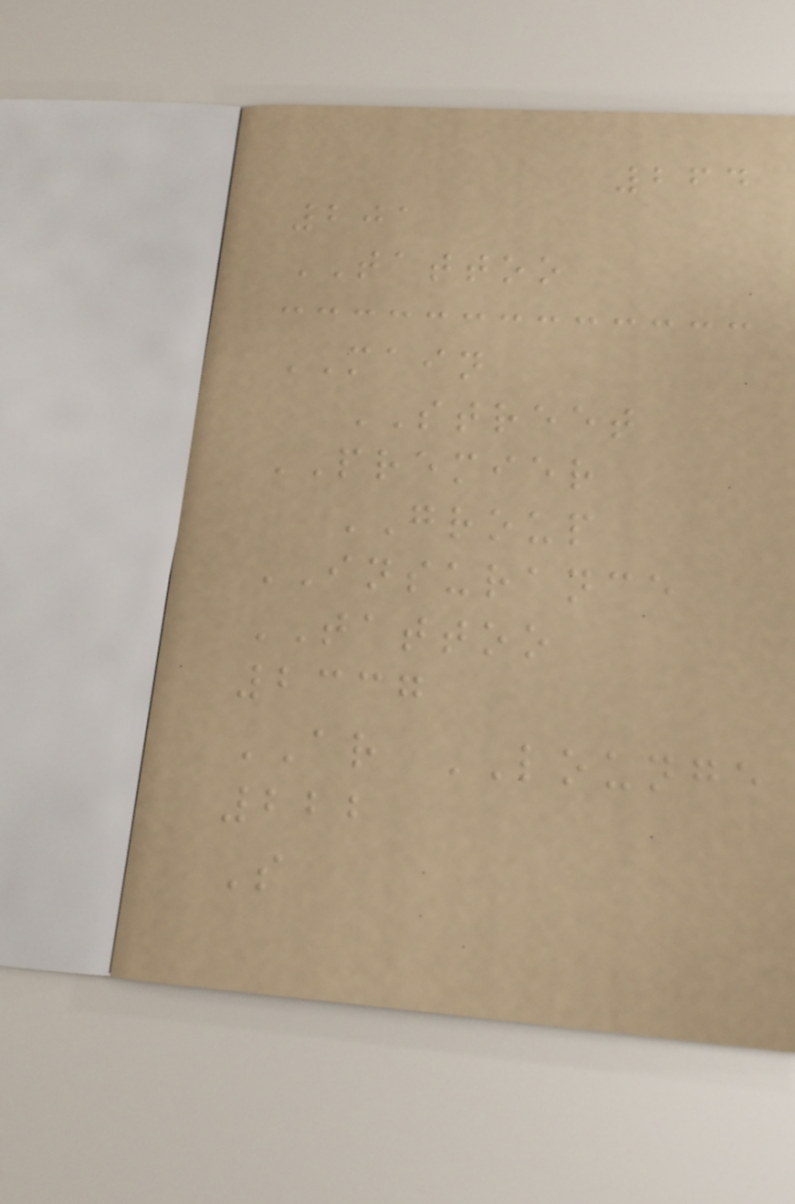264
201
TATTOO
MAIN
STREET
PREMIER
GROUP
INSURANCE
TATTOO
2337
AR LOUNGE
222
S
